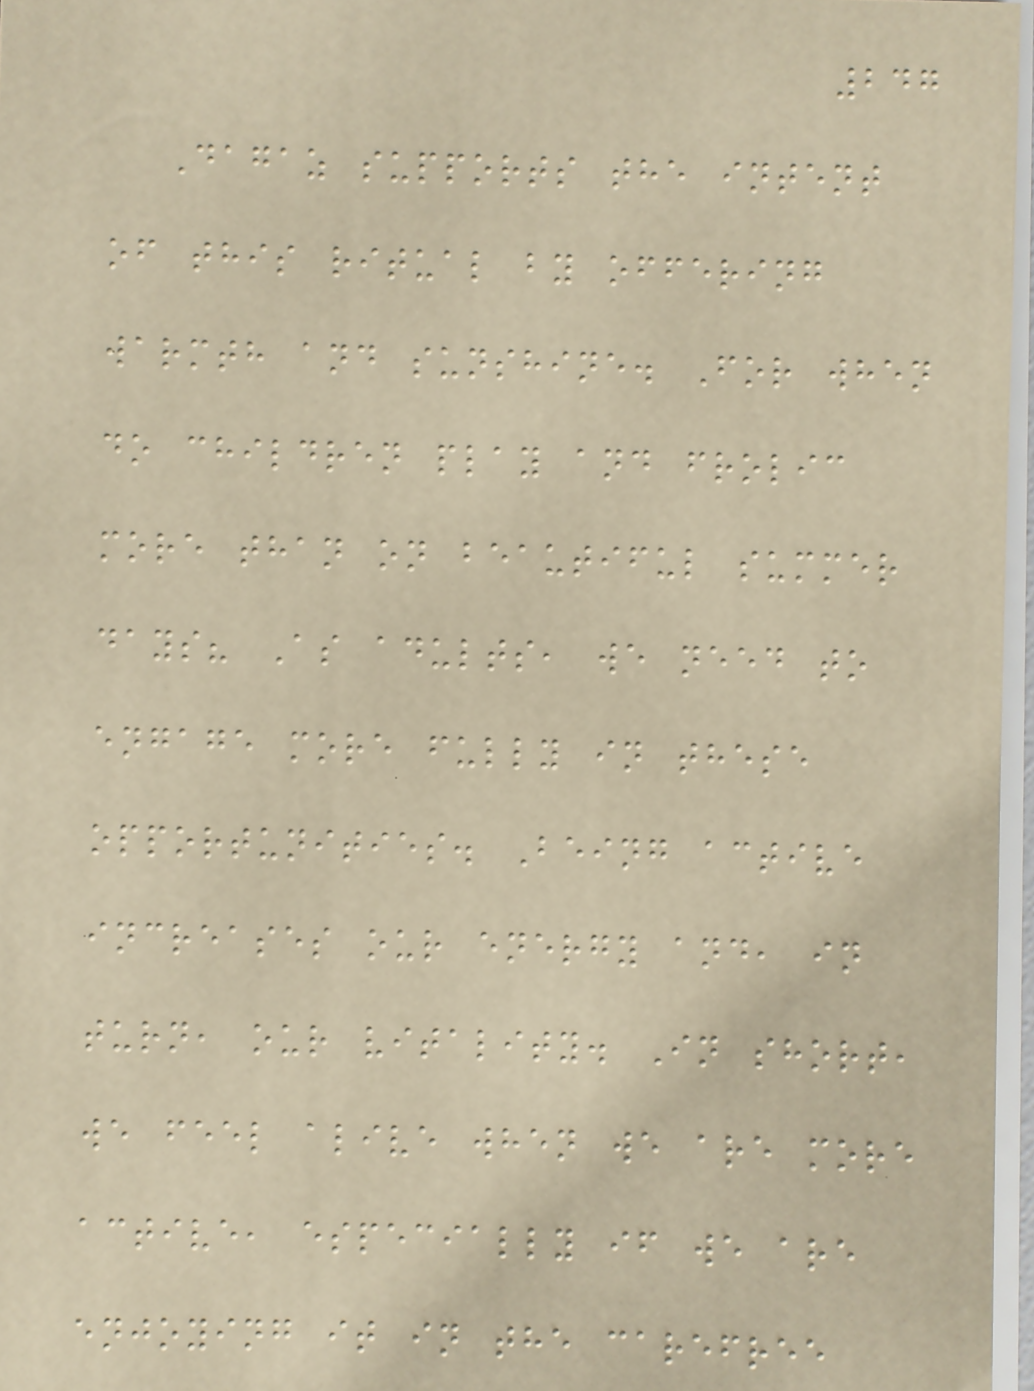247
Dagaz supports the intent
of this ritual by offering
warmth and sunshine. For when
do children play and frolic
more than on beautiful summer
days? As adults, we need to
engage more fully in these
opportunities. Being active
increases our energy and, in
turn, our vitality. In short,
we feel alive when we are more
active, especially if we are
enjoying it in the carefree
